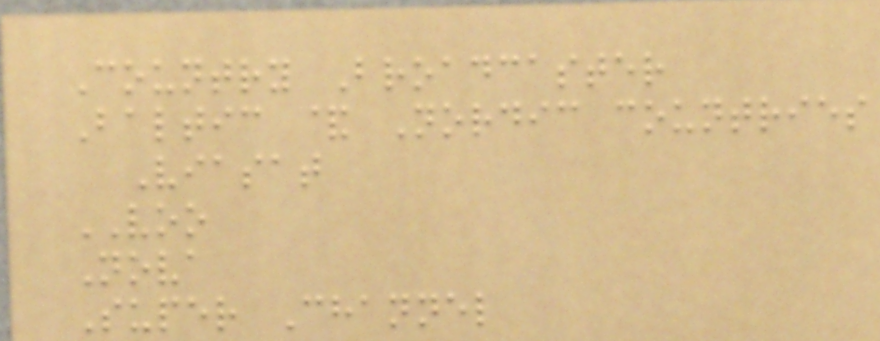Country Broadcaster
Baltic & Nordic countries
Viasat
VOO
Nova
Super Channel
